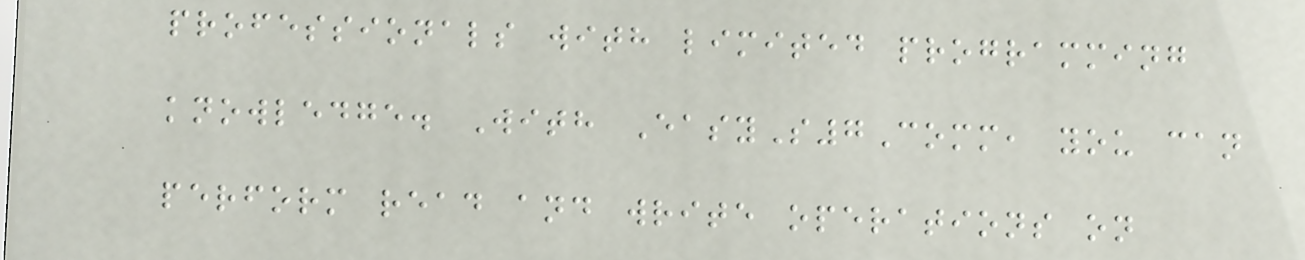professionals with limited programming
knowledge. With EasyS7Comm, you can
perform read and write operations on
